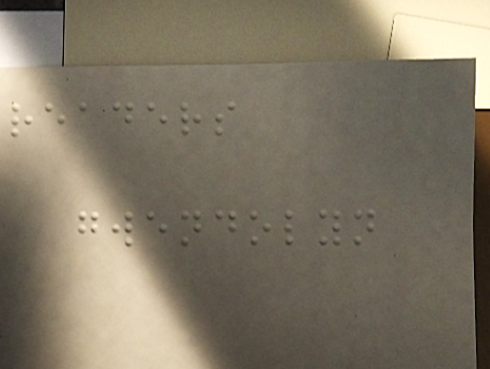readers
gwendolyn
